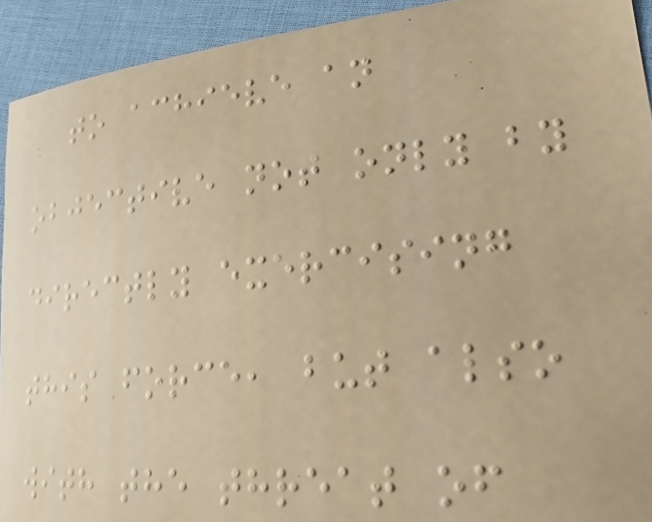to achieve an
objective not only by
directly exercising
this force, but also
with the threat of
